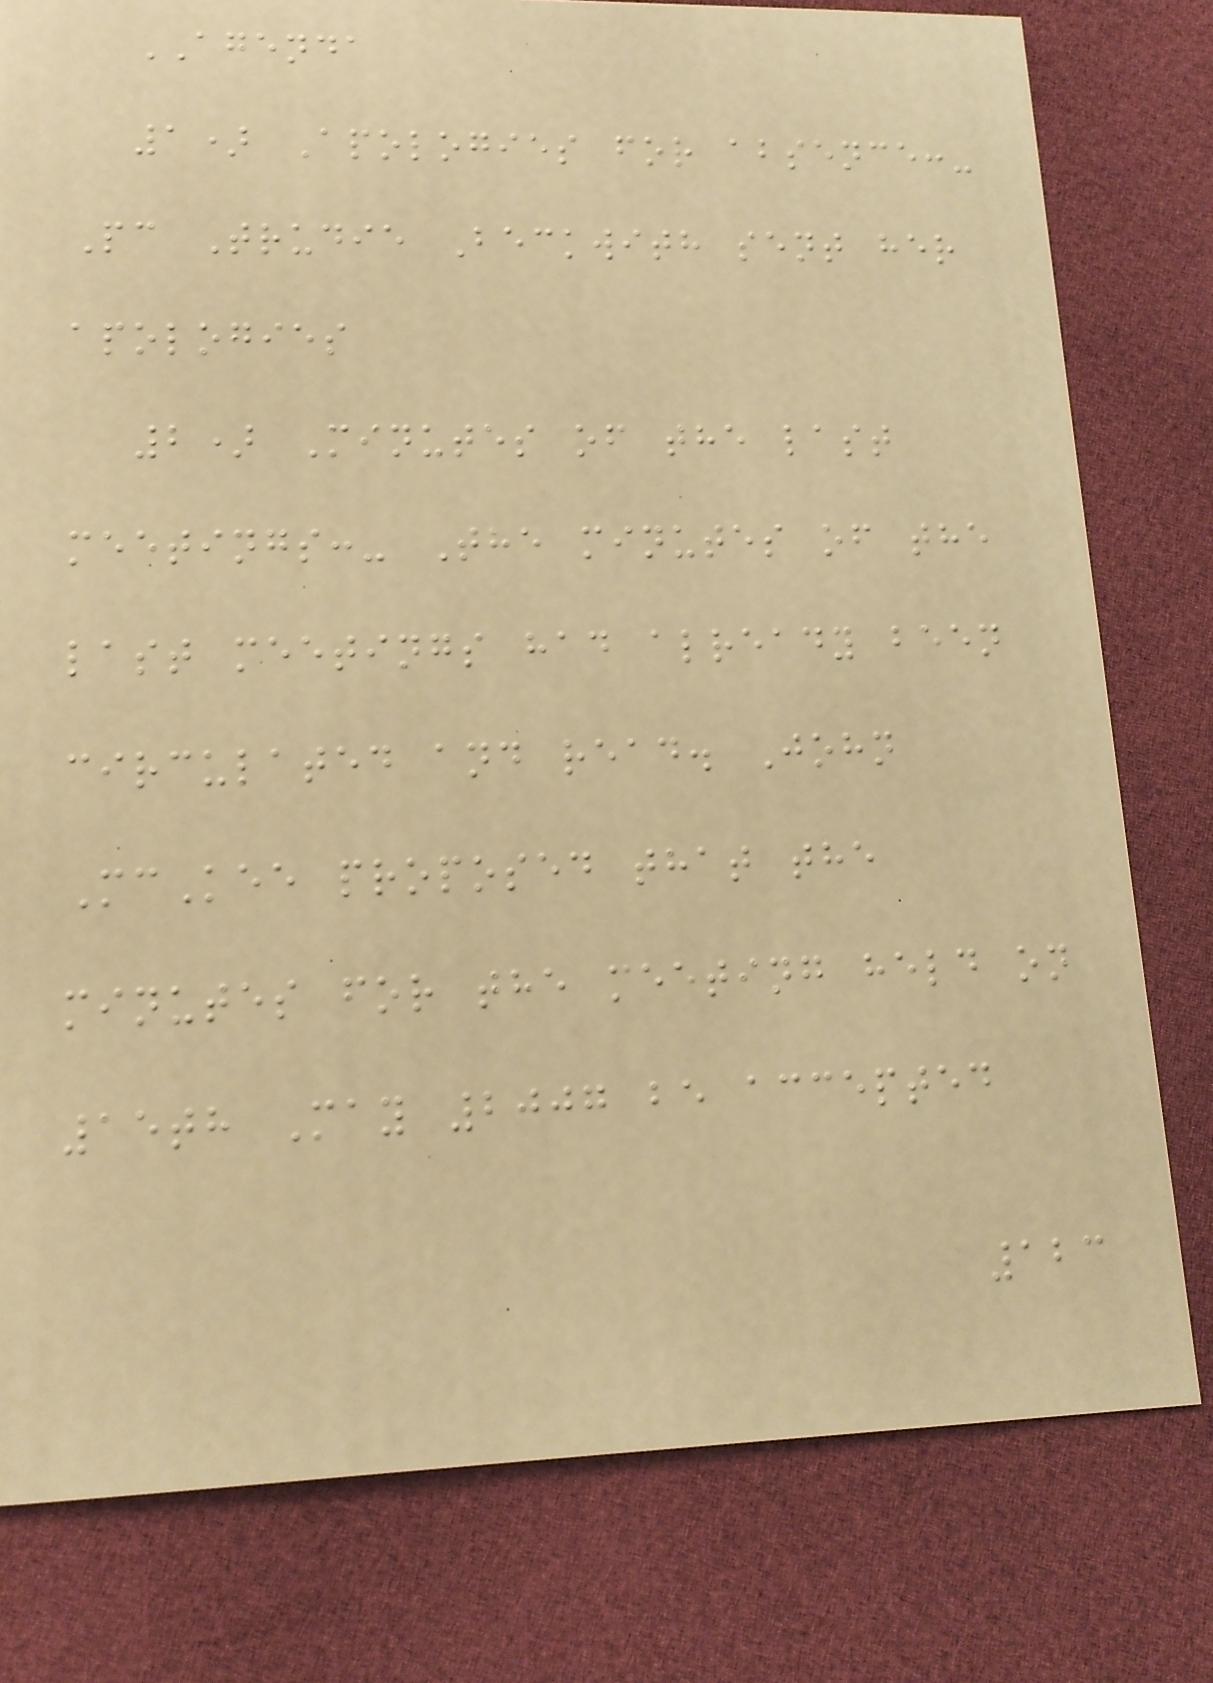AGENDA
1) Apologies for absence:-
Pc Trudie Beckwith sent her
apologies
2) Minutes of the last
meetings:- The minutes of the
last meetings had already been
circulated and read. John
McKee proposed that the
minutes for the meeting held on
15th May 2007 be accepted
123
